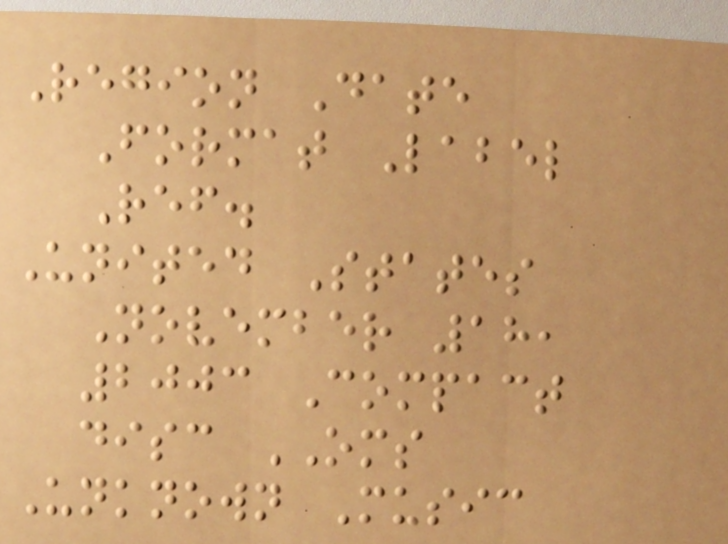Region Date
Format Label
Ref.
United States
November 18,
2003 Compact
disc OMS
Unknown Music
